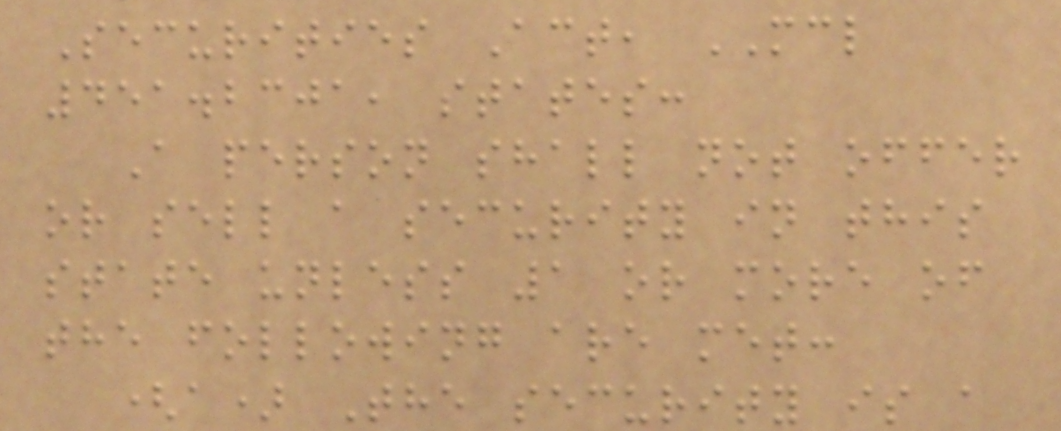Securities Act, MCL
451.2301, states:
A person shall not offer
or sell a security in this
state unless 1 or more of
the following are met:
(a) The security is a
